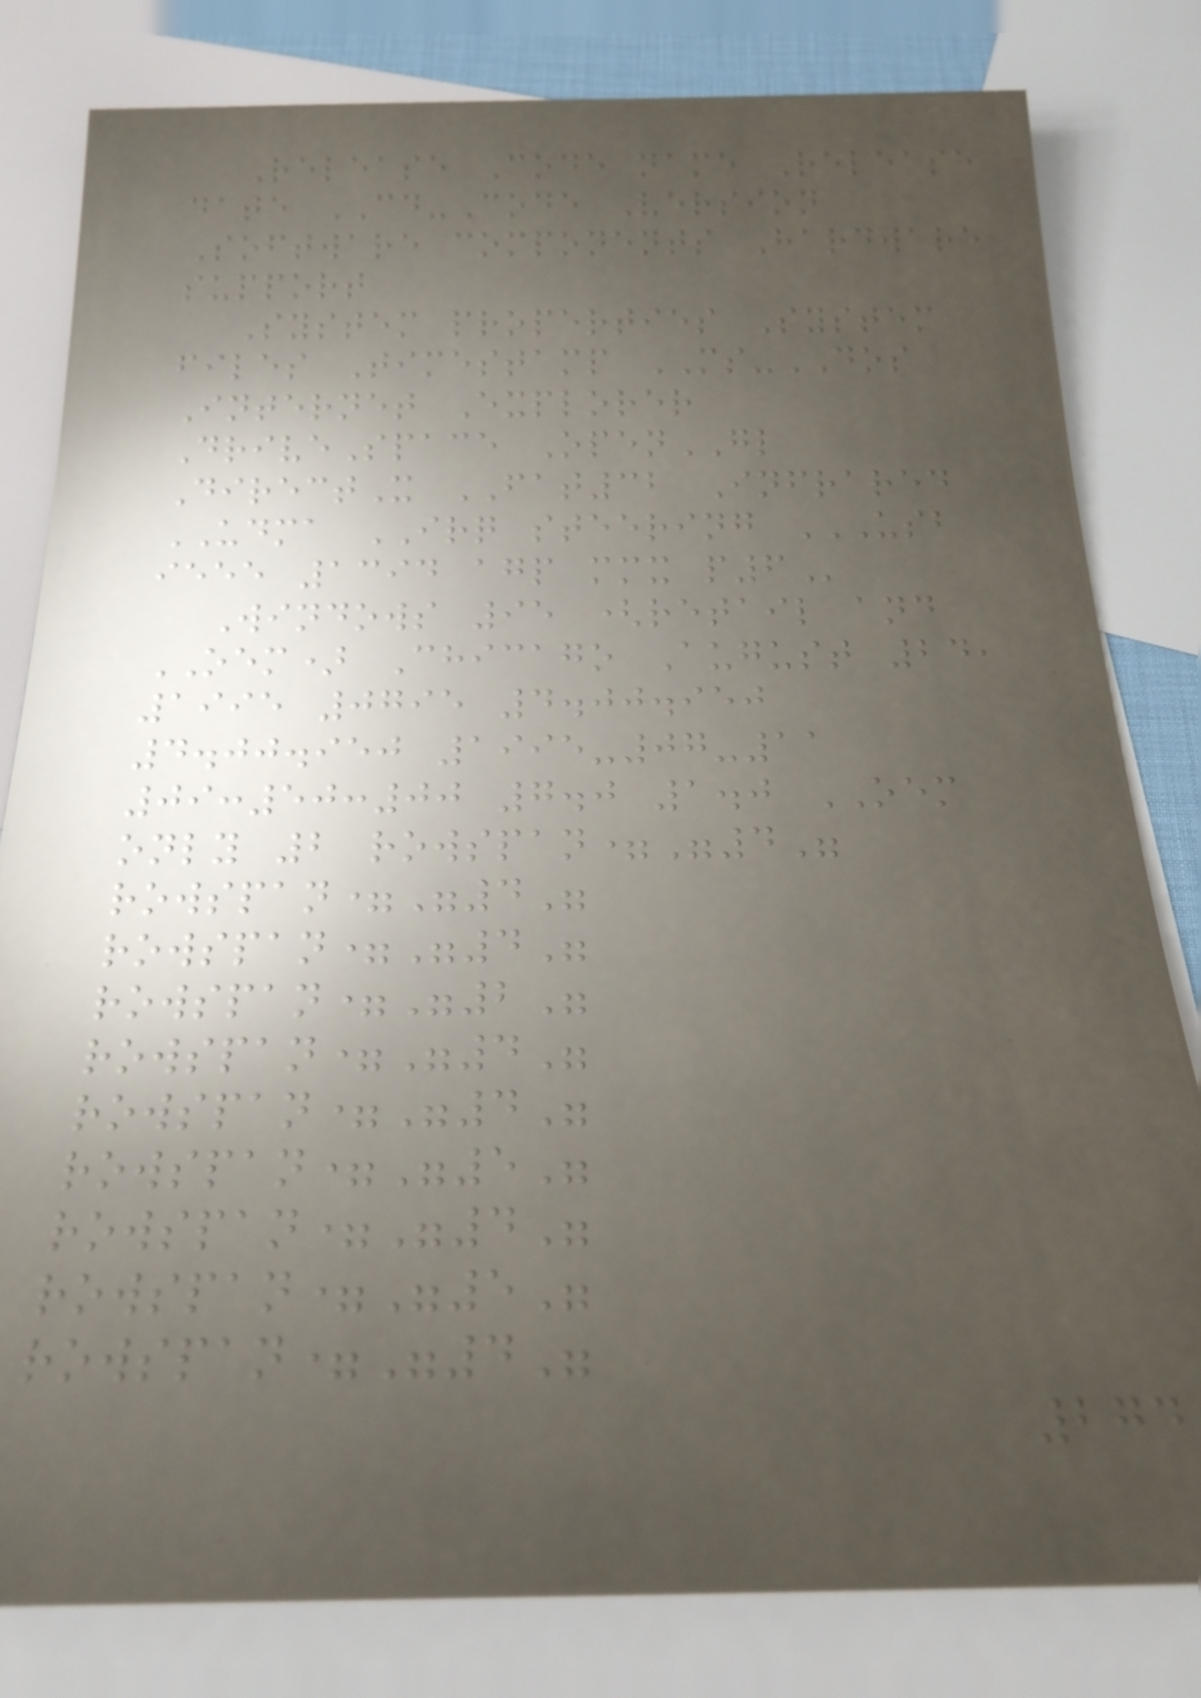Release Code name Release
date CD-Code Version
Software components Hardware
support
System properties System
files Timestamp MS-DOS
Internet Explorer
DriveSpace OpenGL
DirectX FAT32 Infrared
UDMA IRQ steering USB
IEEE 1394 AGP MMX P6
Windows 95 (retail and
OEM) Chicago August 24,
1995 0795 4.00.950
4.00.950 1995-07-11
09:50:00 7.0 1.0 OEM
only 2 rowspan="4"
rowspan="4"
rowspan="4"
rowspan="2"
rowspan="4"
rowspan="4"
rowspan="5"
rowspan="4"
rowspan="5"
rowspan="4"
274
